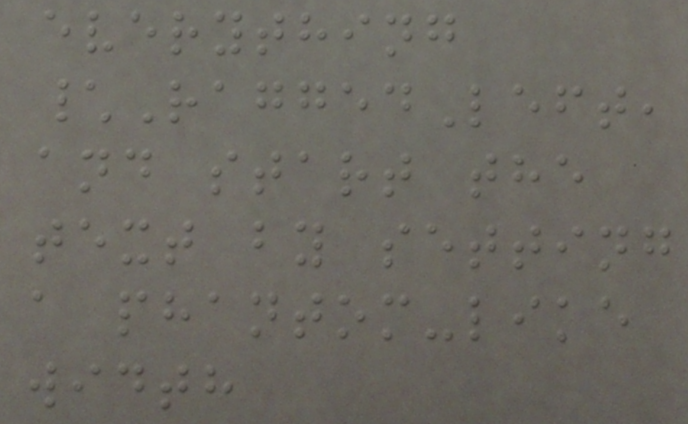everything
\RaggedLeft,
and start the
text by setting
a phantom-like
width
